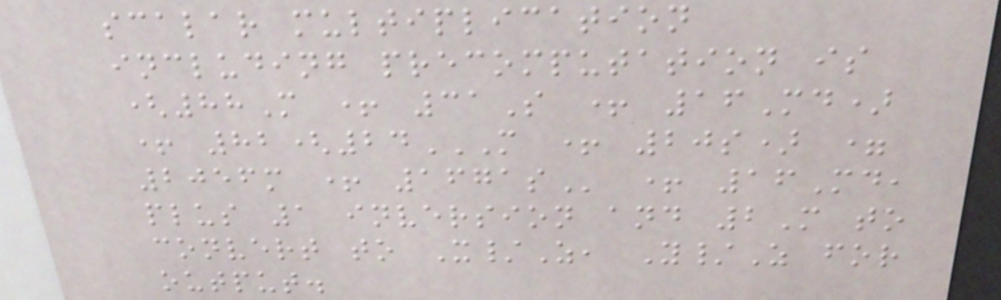scalar multiplication
including precomputation is
(88M + 31S + 16Md)
+ 82(24M + 20S) =
2056M + 1671S + 16Md,
plus 1 inversion and 2M to
convert to X/Z, Y/Z for
output.
